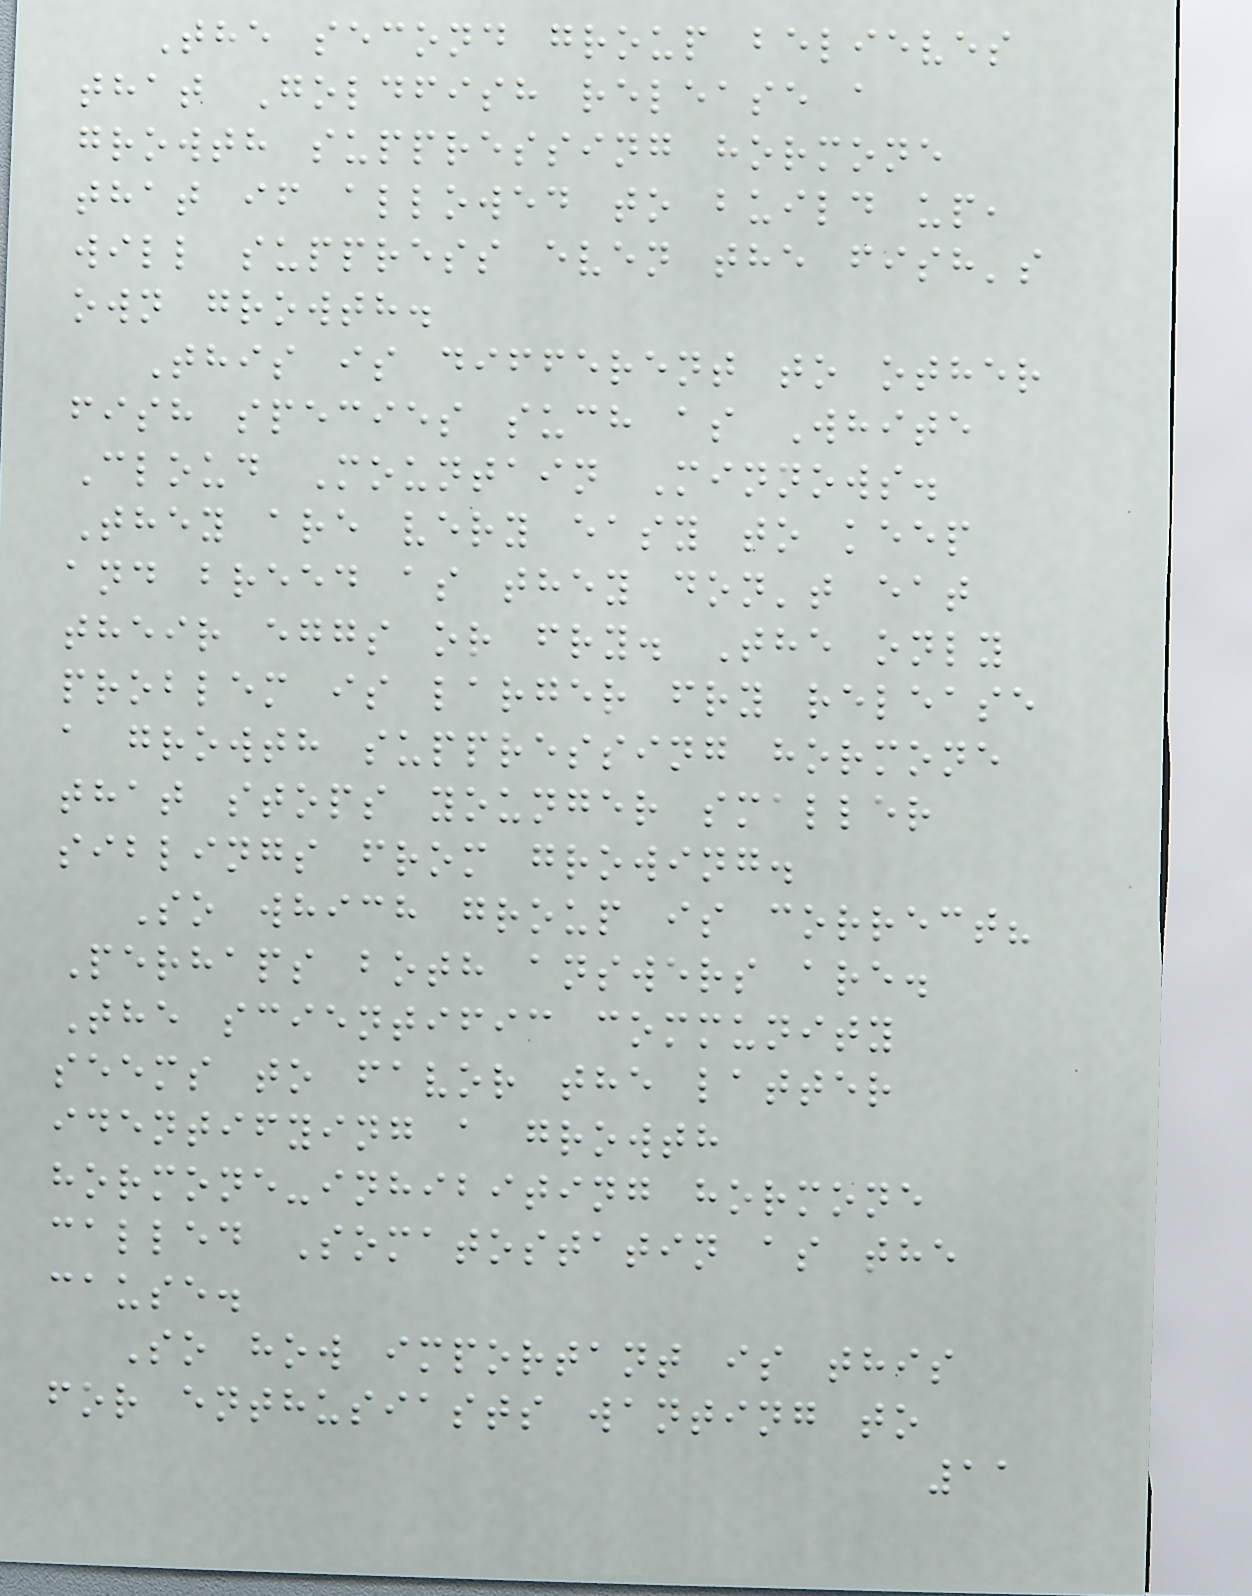The second group believes
that Goldfish release a
growth suppressing hormone
that if allowed to build up,
will suppress even the fish's
own growth.
This is different to other
fish species such as White
Cloud Mountain Minnows.
They are very easy to keep
and breed as they don't eat
their eggs or fry. The only
problem is larger fry release
a growth suppressing hormone
that stops younger smaller
siblings from growing.
So which group is correct?
Perhaps both answers are.
The scientific community
seems to favor the latter
identifying a growth
hormone-inhibiting hormone
called Somatostatin as the
cause.
So how important is this
for enthusiasts wanting to
11
